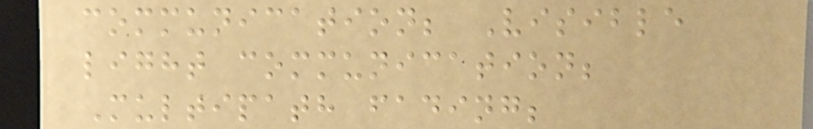communication; Visible
light communication;
Multipath fading;
